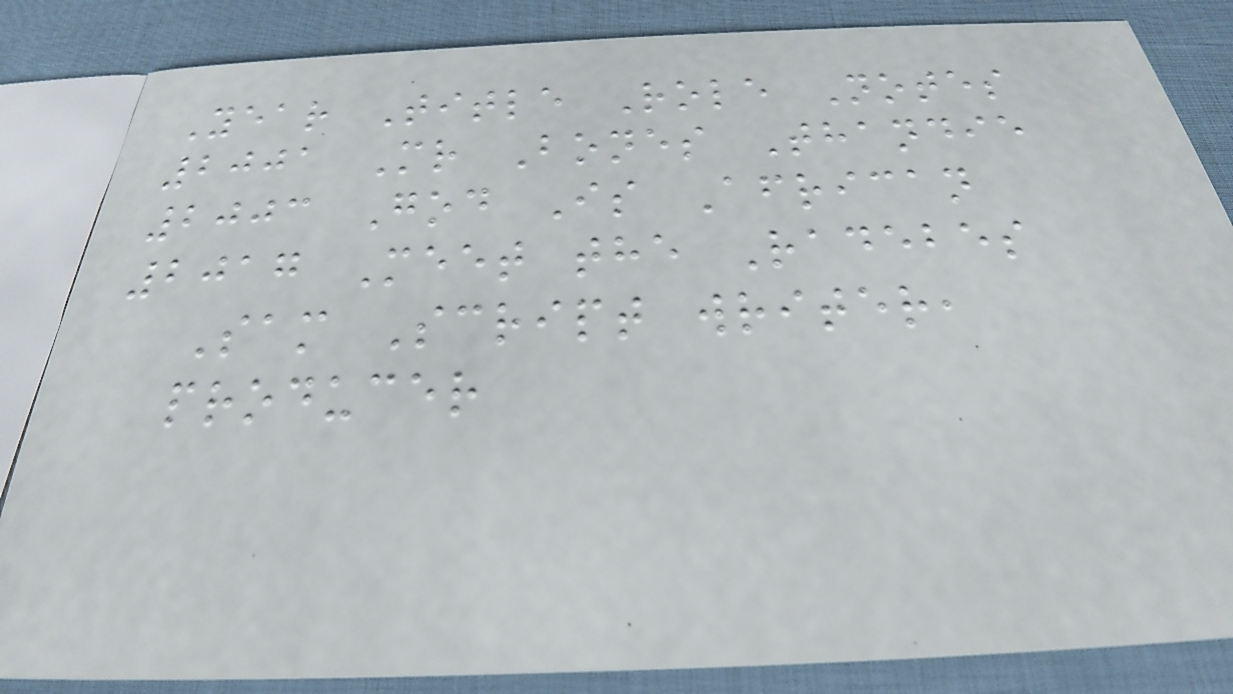Year Title Role Notes
2001 Mr Bones Thandie
2003 God Is African
2017 Meet the Radebes
Sam Script writer,
producer
